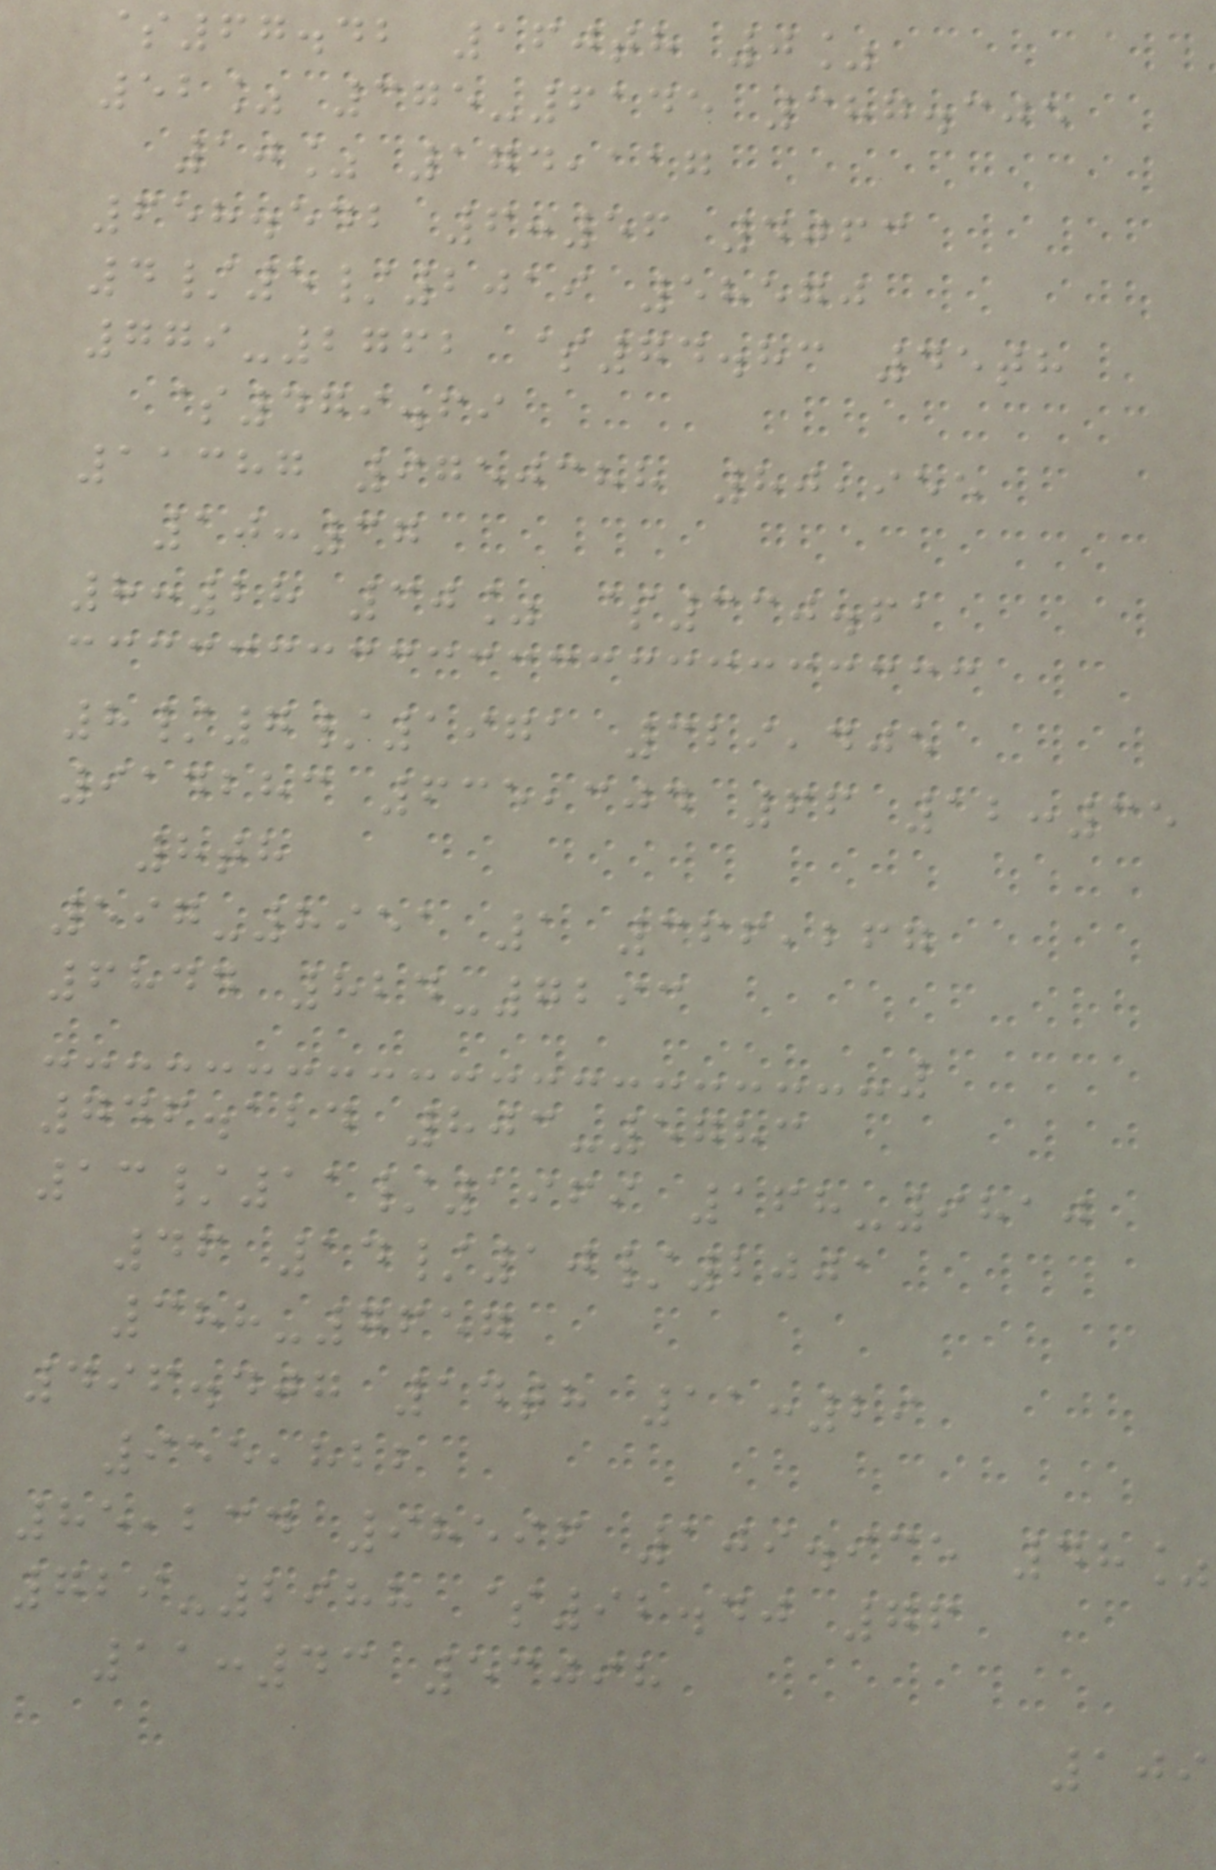$67.42 160th 0%
52% 375-6145 387.305
10% 174,117
658.542 6:56 4063
4/5/2019 58570
779-2762 $74.83 45th
$479.69
11387 9750388 80,955
10:37
8:28 30% $330.61
8/7/1971 329,405
914283 635,304 66 12:35
8th
597-8951 1 366,267
6844 824-7293
746.124 803-5783
13/11/1969 168-9810
46 14/10/2001
388-7657
496.407 14th 11:29
955,822
85,234 98596 109.935 48%
729-2988 $92.40 76
11:43 53098
109
